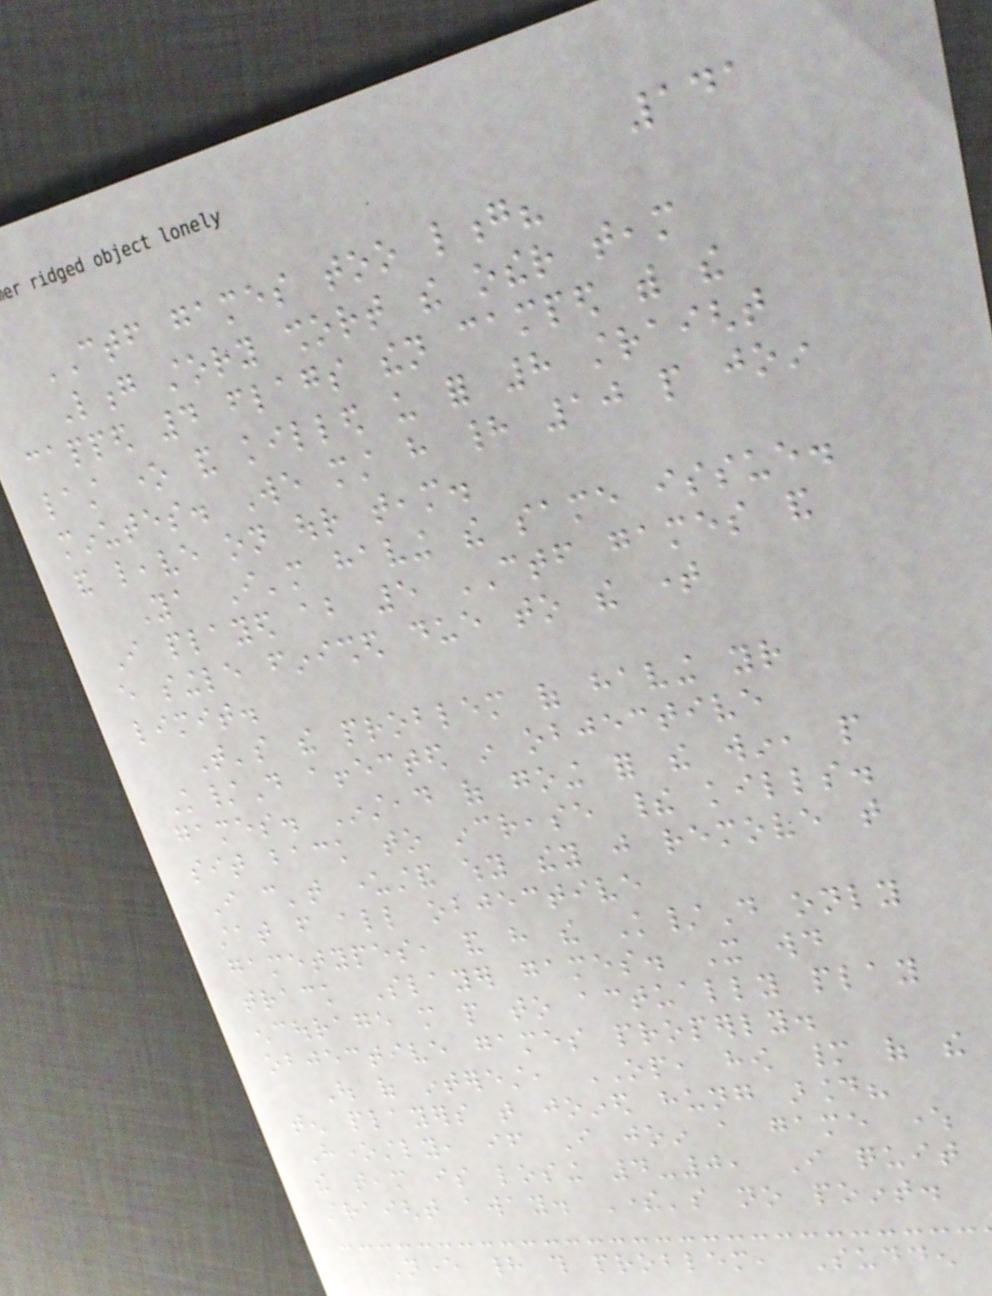141
CTF games too long?
Long story short the other team
capped 4 flags then camped with the
last one and killed us for 8 straight
minutes. We must have had 10 people join
and leave on our team.
Ya I'm having the same issue.
I played about 5 CTF games and
every single finished due to the time
limit.
That's the problem of having your
K/D affected in objective
games. Instead of going for the win, people
sit back to increase their kills.
I can't understand why they just remove that
stat from all objective
gametypes, and have the K/D only
track Slayer games. It would
encourage more people to actually play
objective games properly.
Out of interest, OP, how many of the
ten players that joined hung around?
Honestly, if I join a game where
the team is losing 4-0, I quit
straight away. There's no point.
Never had this problem, Sudden
